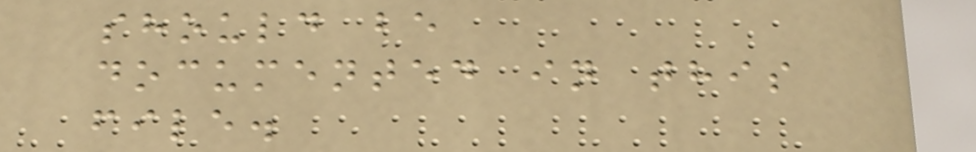should be
documented in this
file.
